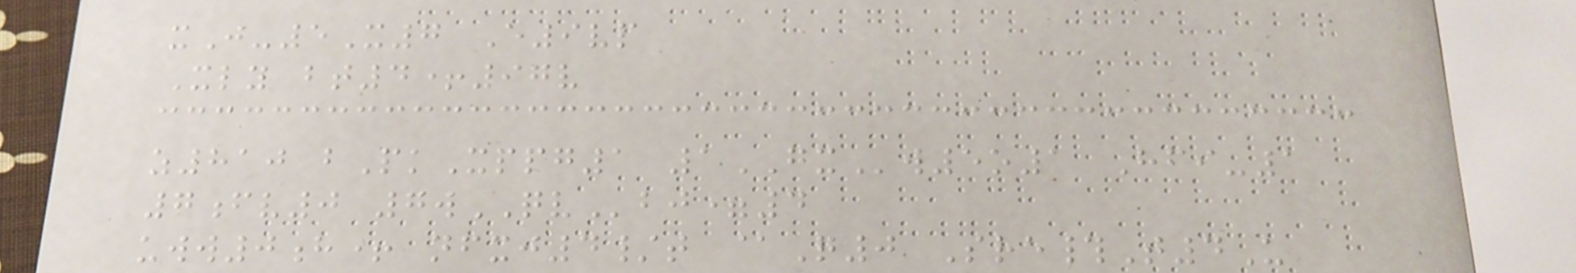xJ-5X7 E9vp
Xly bt4+97v
z810 bPkXppg1 1GXw5o1 Hfi-1
7fv0 7wQVbj=4
uww0h+ nfxj4/t @Q0 Sre#T4U
